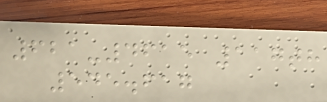621-4615 117th
545.617
